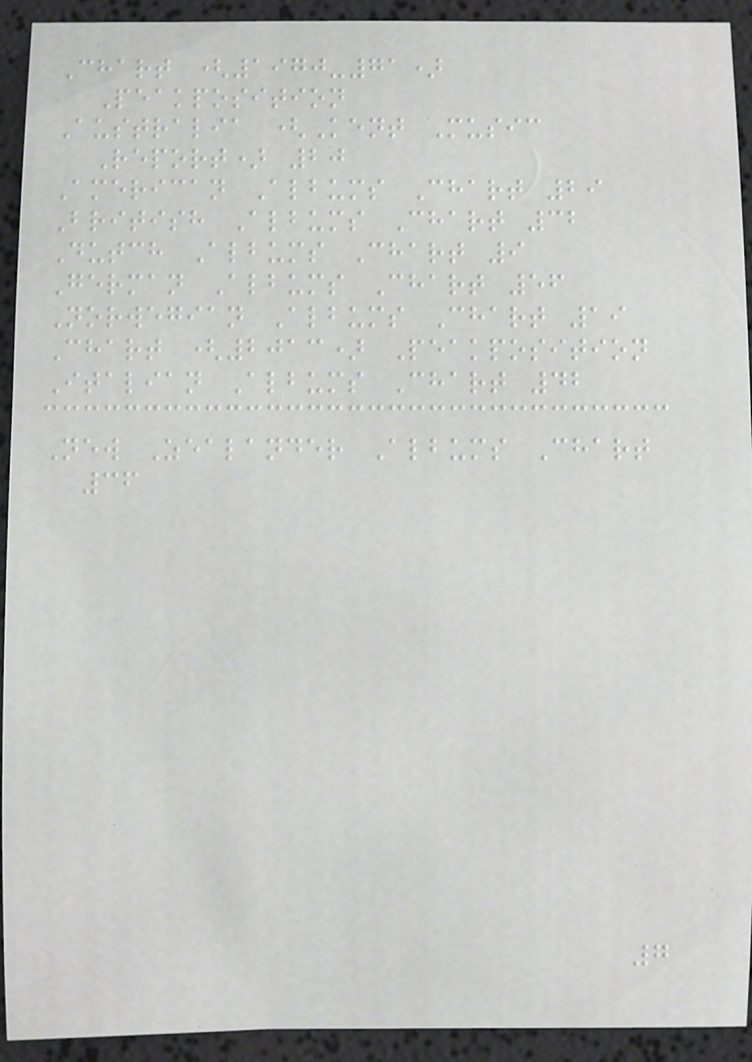Chart (1970-71)
Peakposition
Australia (Kent Music
Report) 20
American Albums Chart 29
British Albums Chart 32
Dutch Albums Chart 9
German Albums Chart 56
Norwegian Albums Chart 19
Chart (2013) Peakposition
Italian Albums Chart 42
New Zealander Albums Chart
36
7
